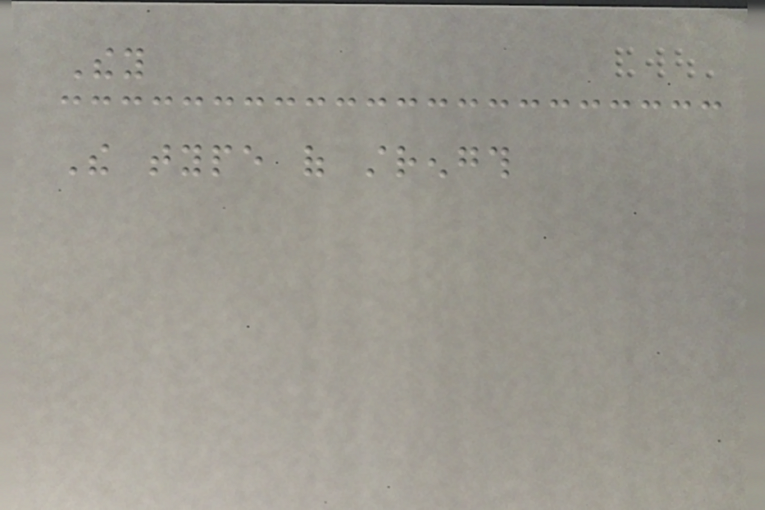They
The type of strength
